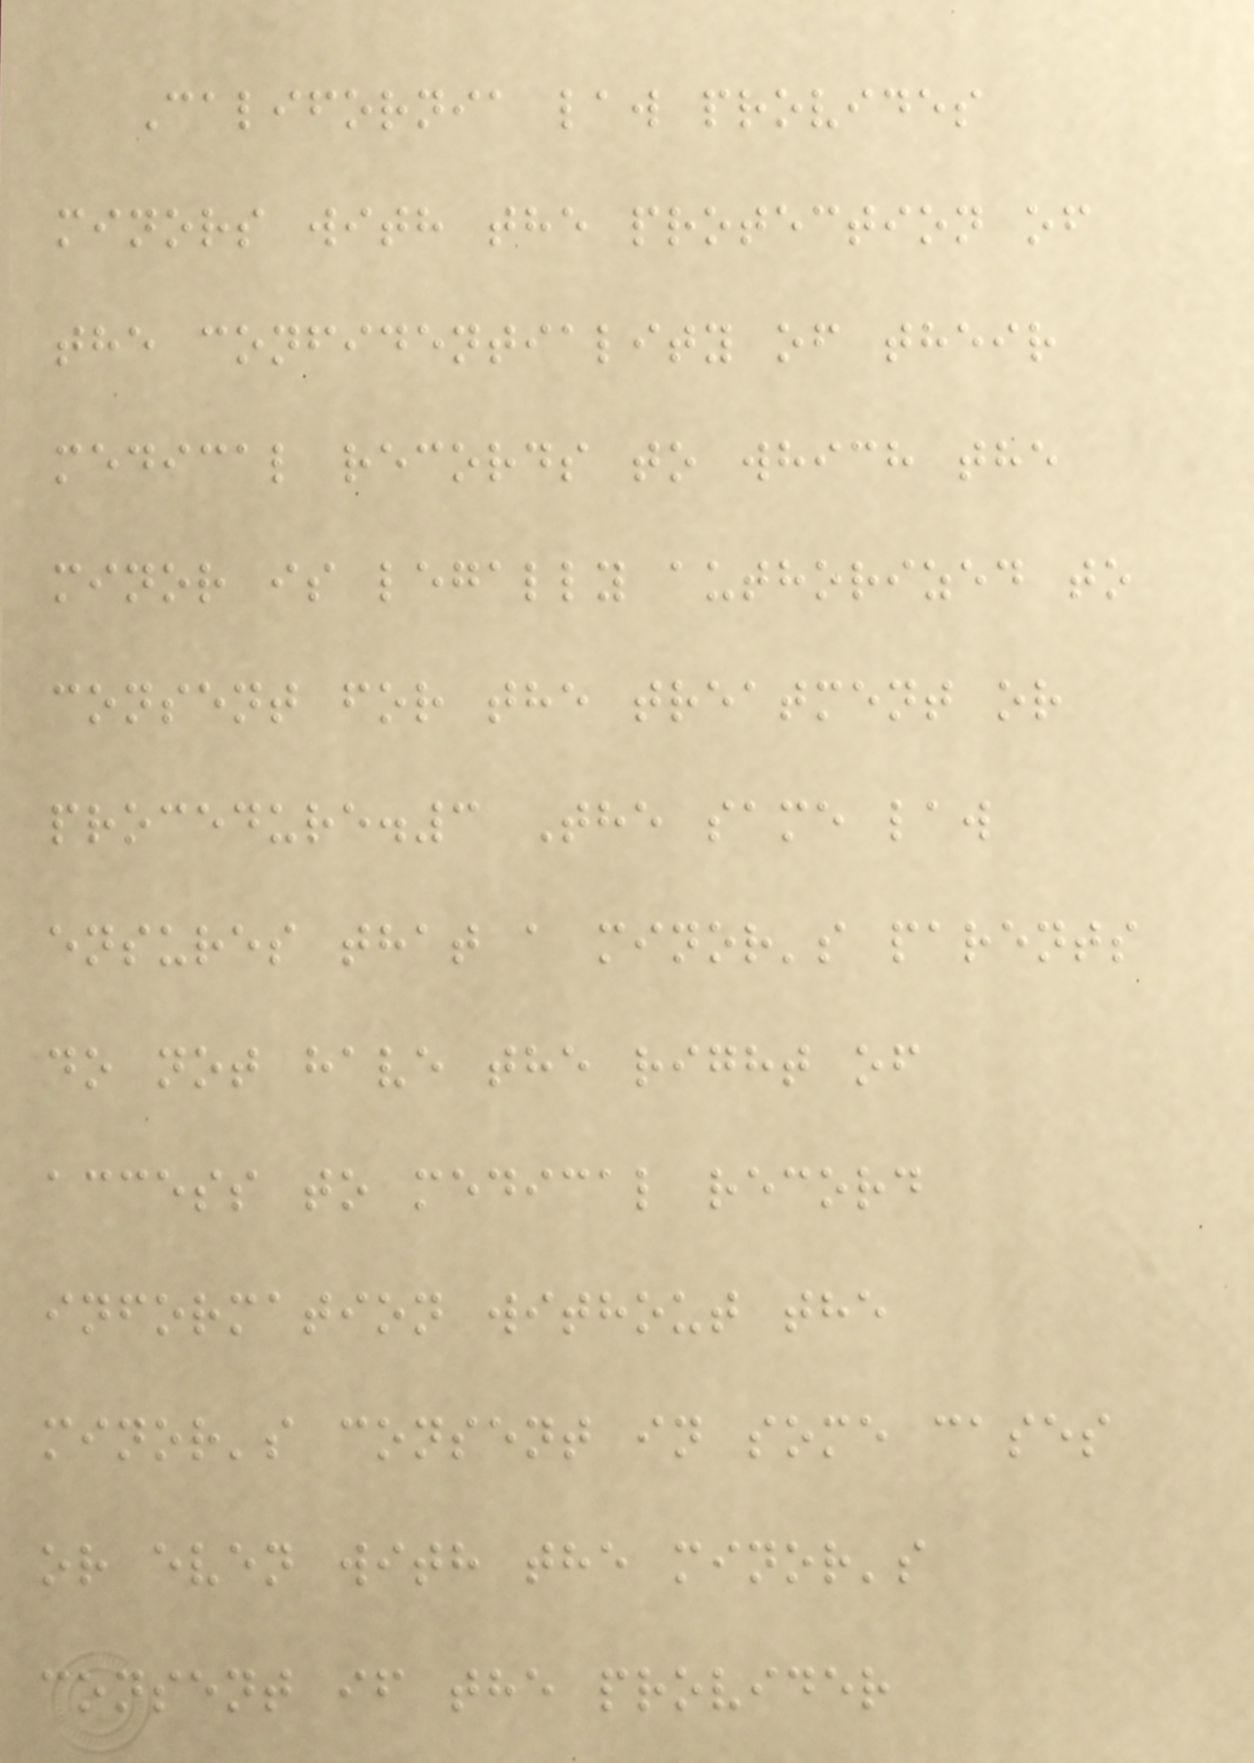California law provides
minors with the protection of
the confidentiality of their
medical records to which the
minor is legally authorized to
consent for the treatment or
procedure.3 The same law
ensures that a minor's parents
do not have the right of
access to medical record
information without the
minor's consent in some cases
or even with the minor's
consent if the provider
